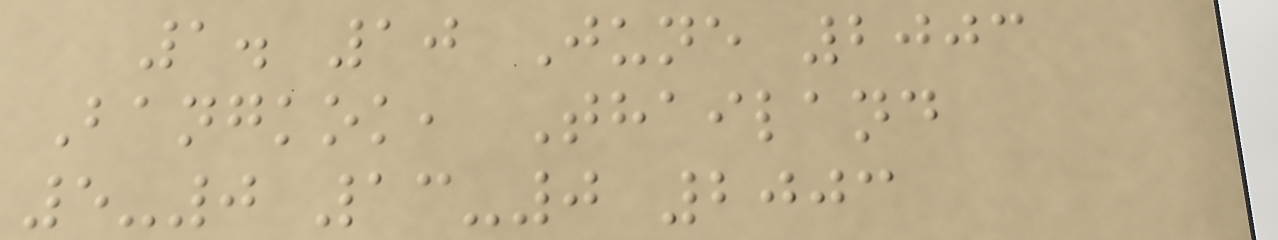1. 10 June 2003
Bangkok, Thailand
5-0 13-0 2003
